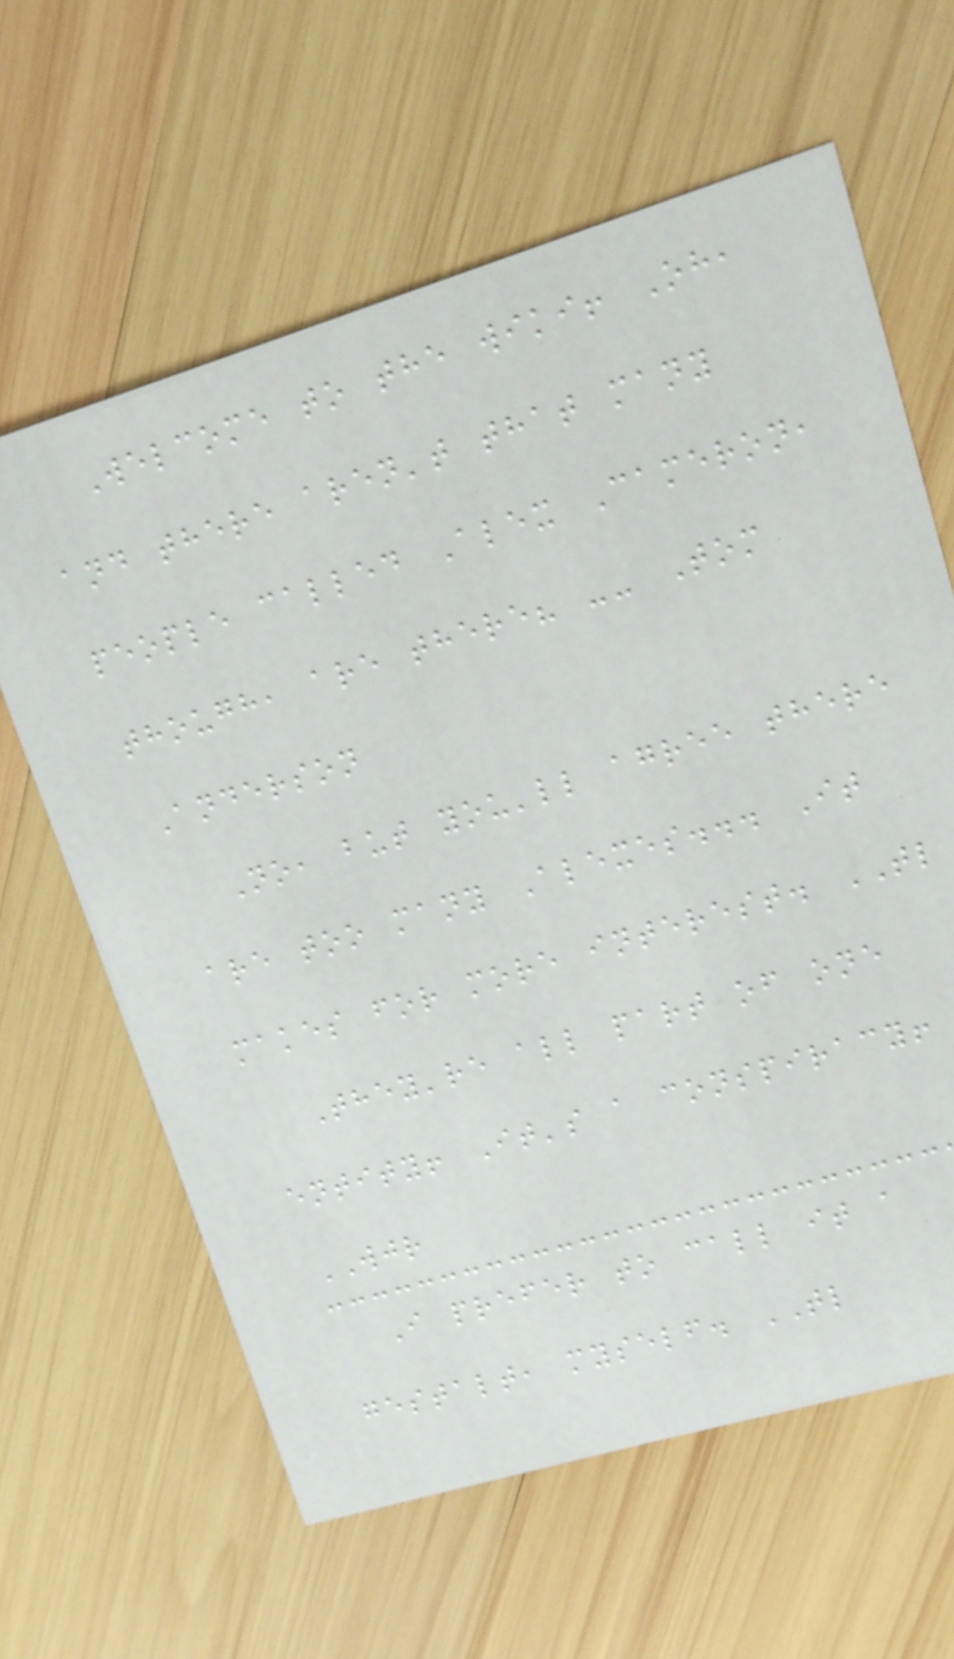Welcome to the wiki! Oh,
and there aren't that many
people called Alex Cameron,
though, are there? -- Tom
Anderson
No, but you'll agree there
are too many Alexes... It
makes for more interest. TL
They're all part of one
entity! It's a conspiracy!
WJR
I prefer to call it a
gestalt, myself. TL
